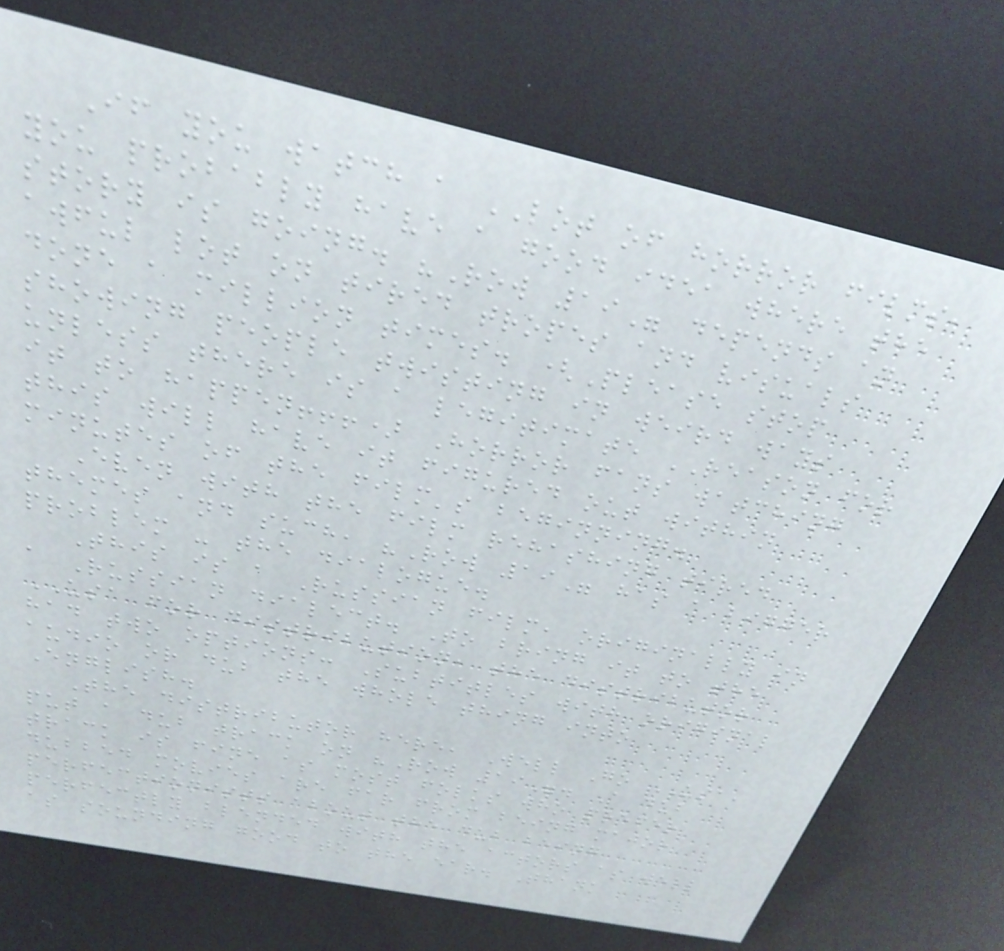If you watch a LOT of horror films,
you probably have a good idea where the
story is going. "Row 19" depends an
awful lot on tired tropes and visuals
done a million times. (Please stop
showing people twisting in weird ways
unless there is a legitimate REASON for
it to happen!!!) Horror fans watching
this will have it figured out within
minutes of the film's beginning.
Even with the film rehashing tired
themes and such, "Row 19" has a bigger
problem - the dialogue.
This is a Russian film, originally in
a Russian dialect. To bring it to the
USA for distribution, the distributor
had two options: Subtitles with original
audio or dub the whole thing into
English.
The distributor here, Well Go USA,
put a dub track on "Row 19". A dub
track is fine as most folks who prefer
dubbed movies are far from being major
perfectionists about the dub being
perfectly blended with the actors as well
as sounding good to the ear. Thank
